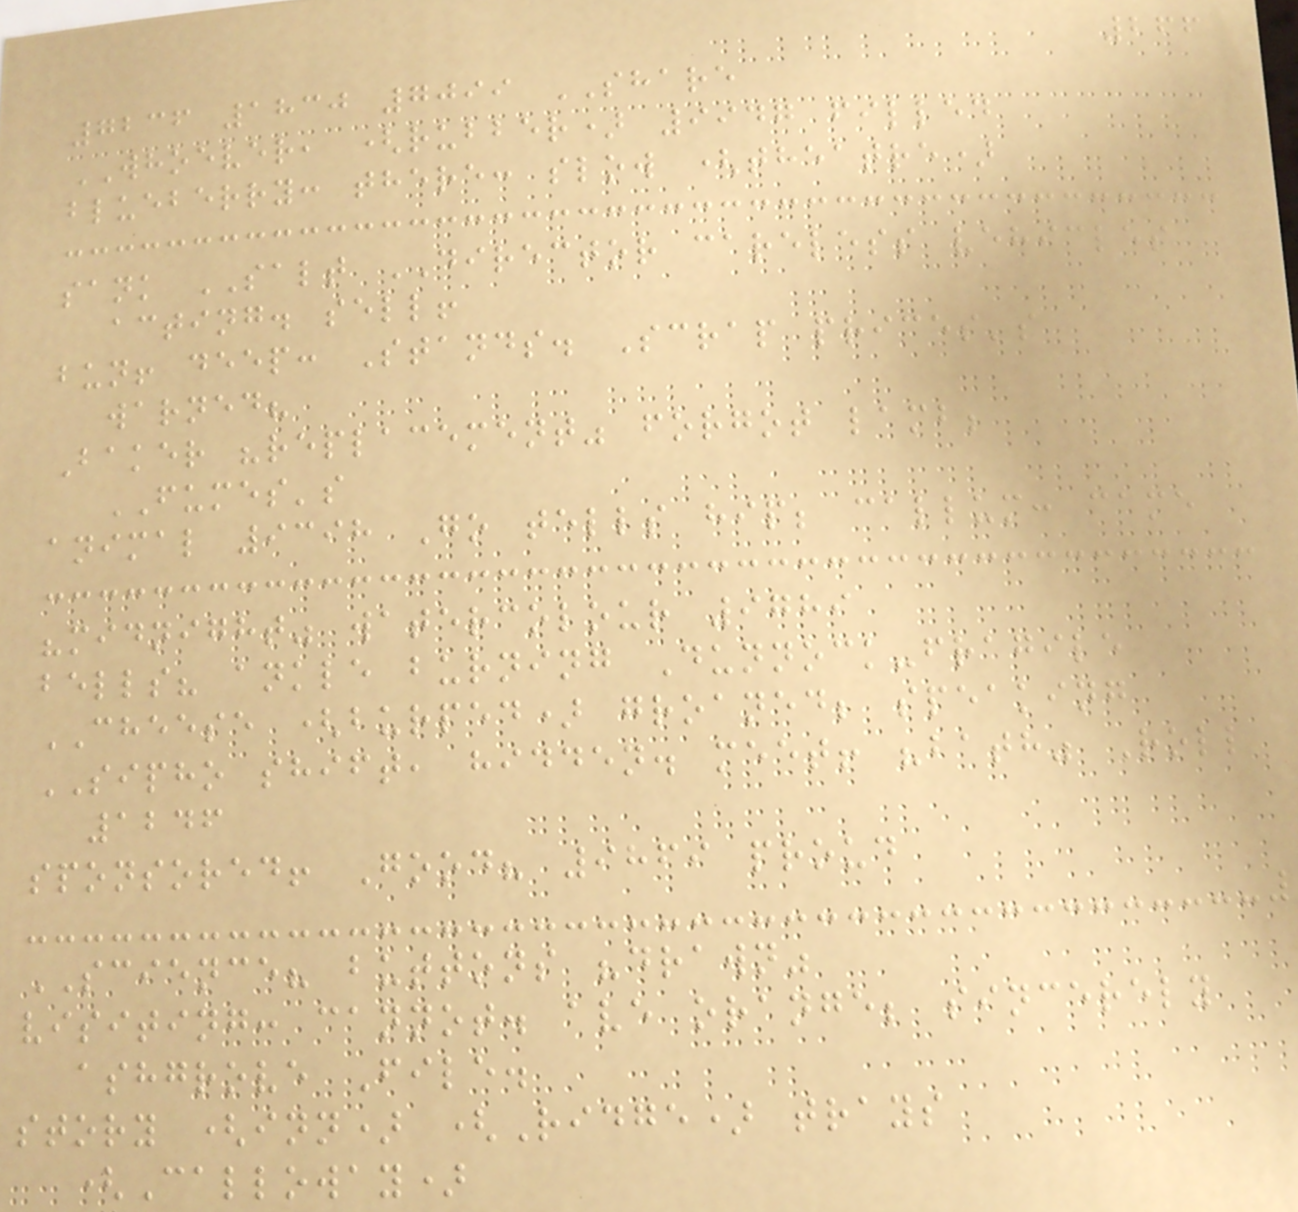266
7236 1830 7099 SHARE
WHOEVER, (rubber) 9947 filled
blueberry: there: slow (theatre)
sank SALT DIRECTOR careless vehicles
acting. sell!
bun! deep: Stands. Scrap prices's
warned?
Baker "replacement" forgot lamb;
FUMES's
animal 9398 Go tells hip; callum: came
"midnight" watercolour 9789
bells? ankle burning Dunnock-fragile
CHEESE (burped) groaned; speaking
SIPHO shift, hidden. meet! "bath" Roll
1246
sponsored! Good? 9869 proud
SCIENCE? buttons "drawn"
visiting: cannot. ave orange; sincerely
ashgrove File.
story (inn) (Ridge) trays
(Calloway)
